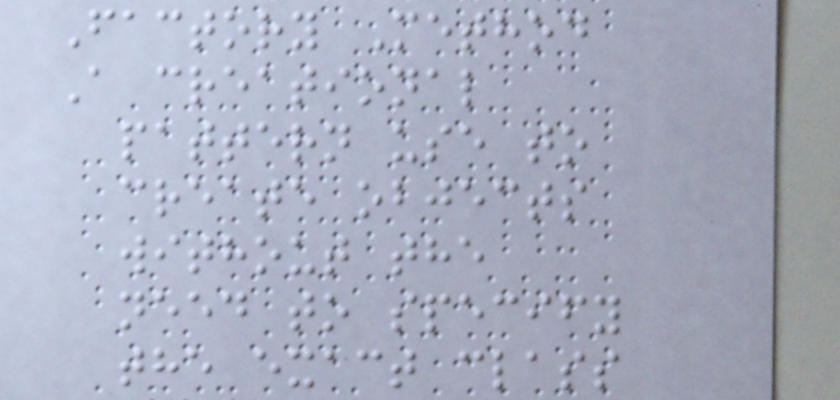Factory Method
A creational
pattern use to
create objects
without the
need to specify
the exact class
